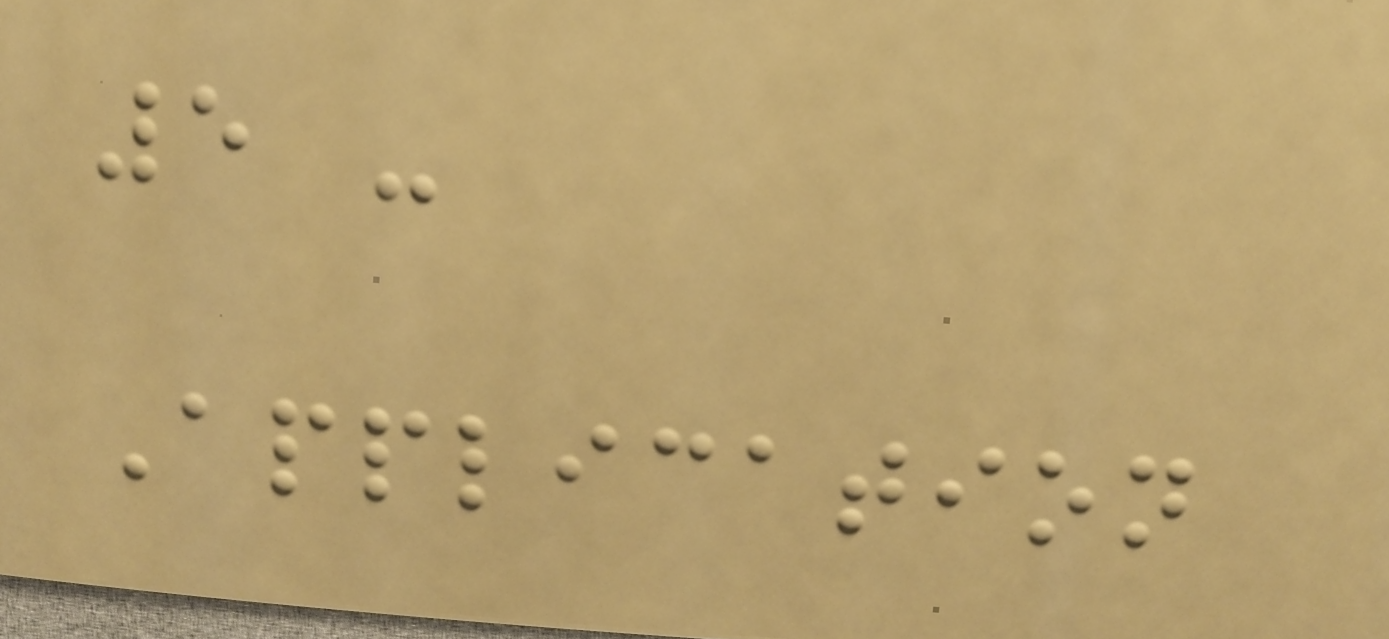5 -
Application
